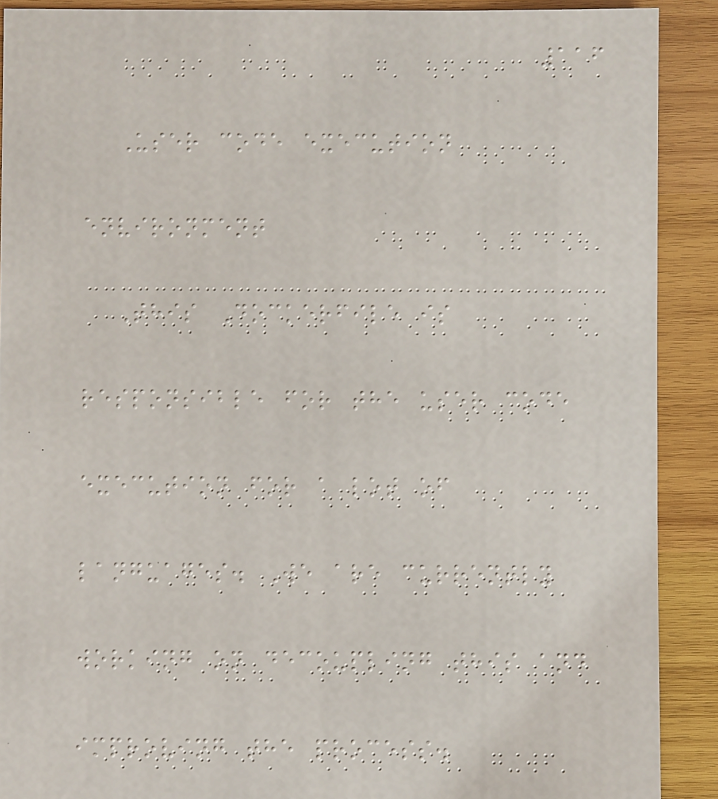116
User code execution
environment
This Dockerfile is
responsible for the user code
execution for a lot of
languages. We are currently
working on decoupling this and
improving the process.
